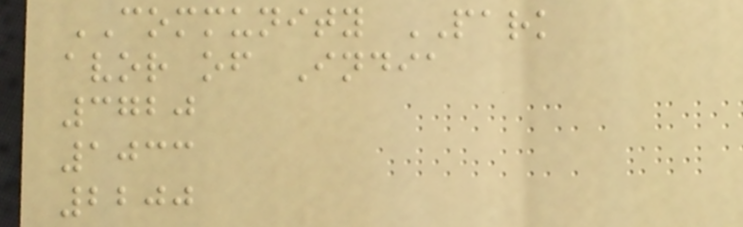COMMUNITY PARK
avor of India
3720
1033
2200
